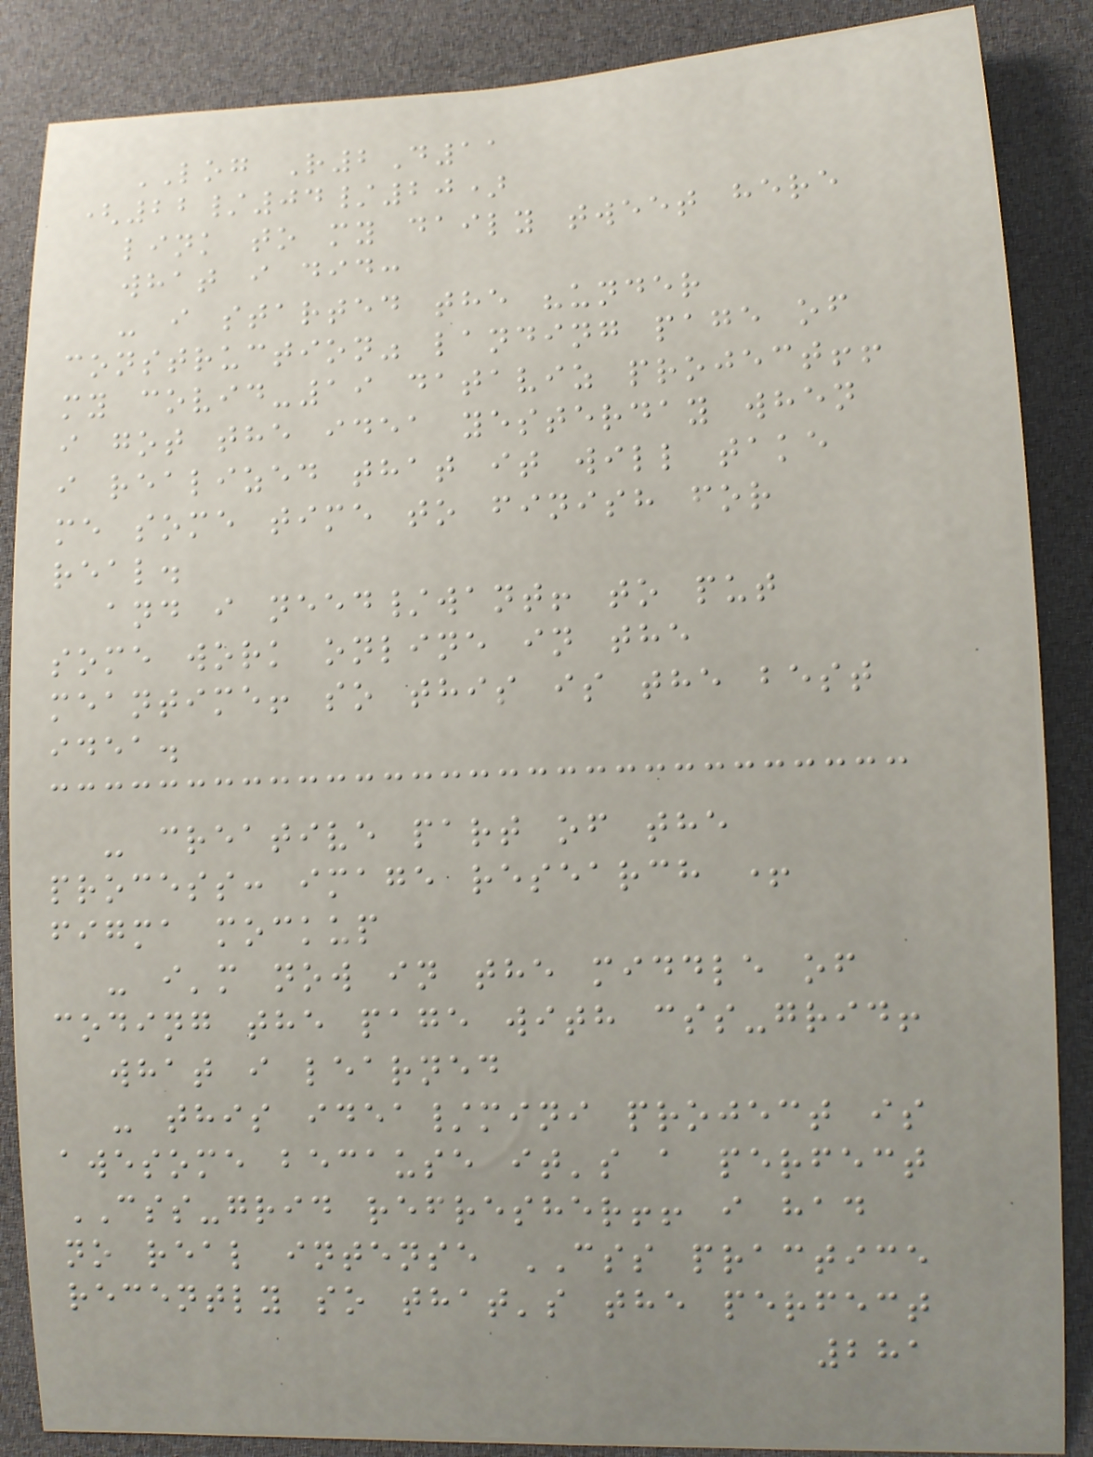LOG R2D11
(22/04/20)
link to my daily tweet here
what i did:
- i started the "under
construction" landing page of
my covid-19 dataviz project!!
i got the idea yesterday when
i realized that it will take
me some time to finish for
real.
and i need/want! to put
some work online in the
meantime! so this is the best
idea.
- creative part of the
process: image research +
figma mockup
- i'm now in the middle of
coding the page with css-grid!
what i learned
- this idea/mini project is
awesome because it's a perfect
CSS-grid refresher!! i had
no real intense CSS practice
recently so that's the perfect
281
